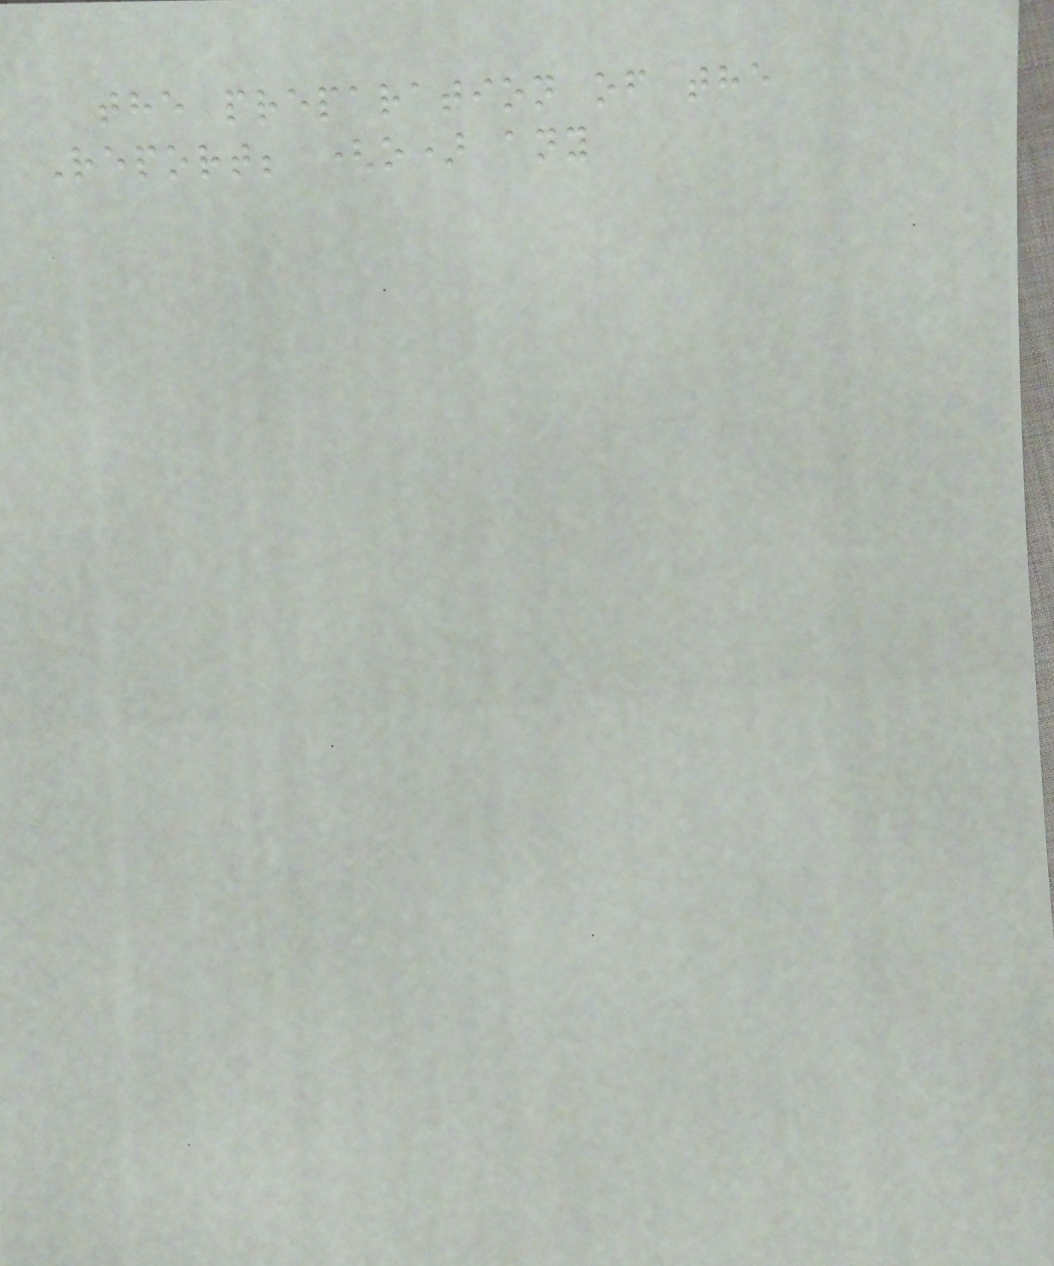the preparation of the
Report; (o) any
